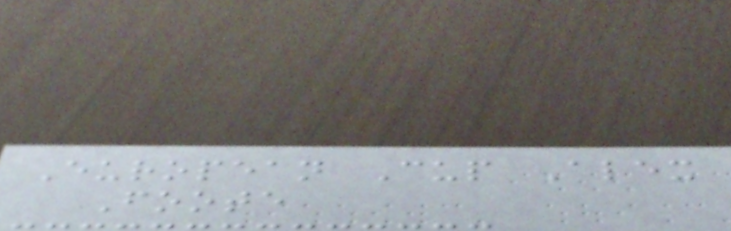European Cup Alex
Foote
